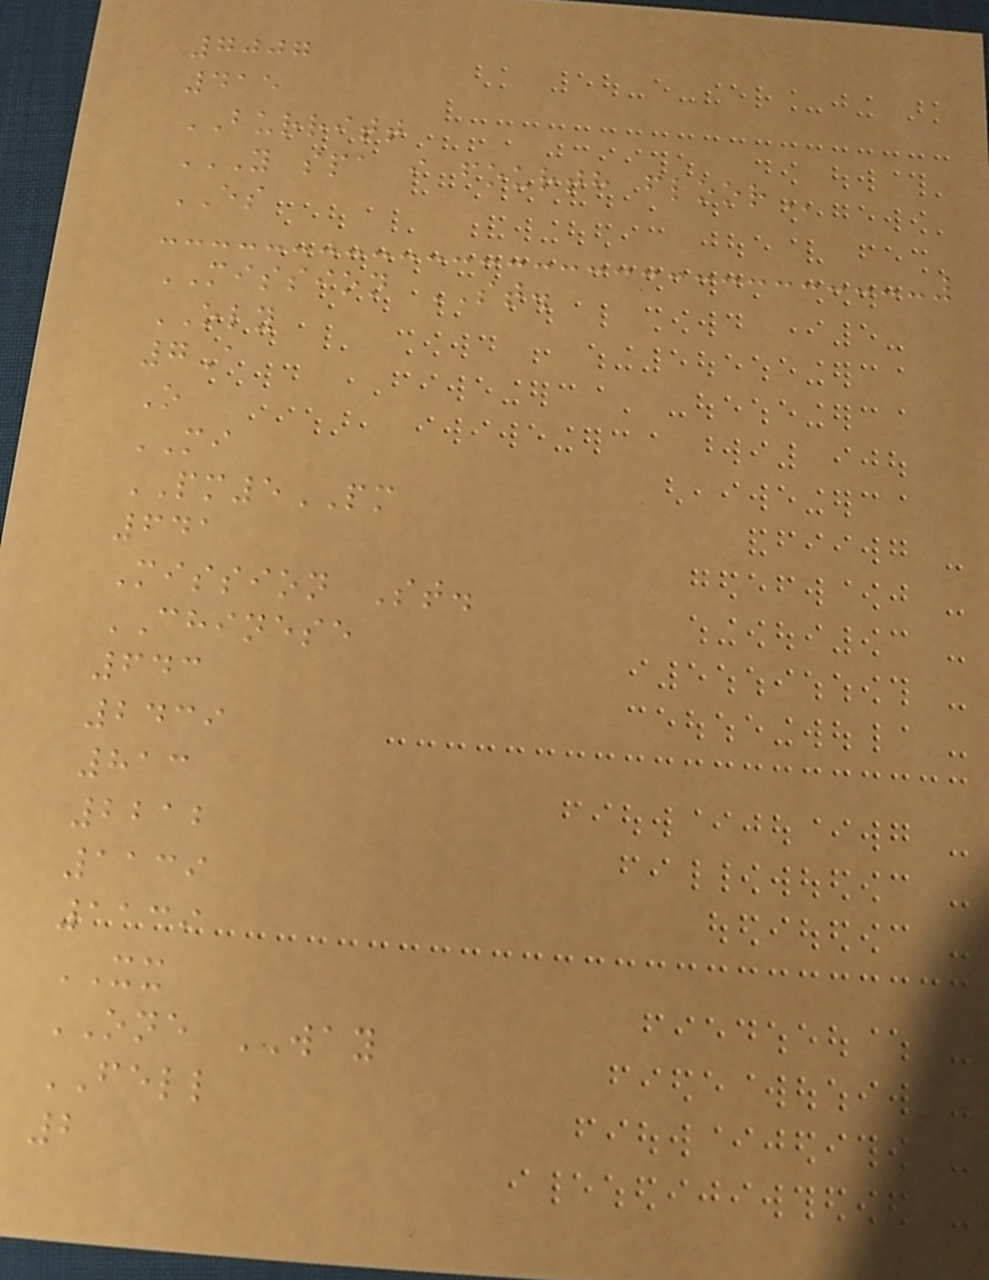7007
415
BURRITT
Y SPA I FOURTH FLOOR
ES
MISSION ST.
OLY
7A
O
MI
PM5PM
641
Mission St.
CHINESE
643
2439
813
2212
1139
1139
XX
ONE WAY
FELL
2
